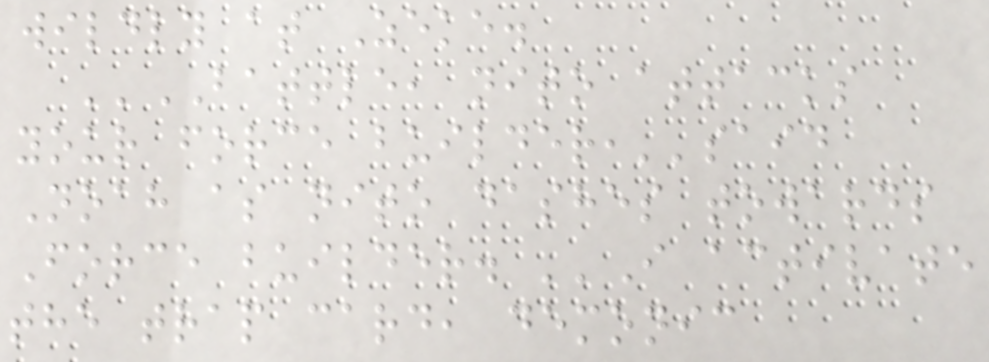wildly at Zeke.
''BATTLE, nito attacks
your force builder,''said
Noah as nito dashes towards
Force builder. ''I activate
the trap card, demonic
